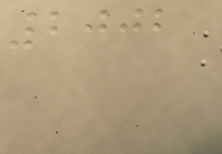2002
